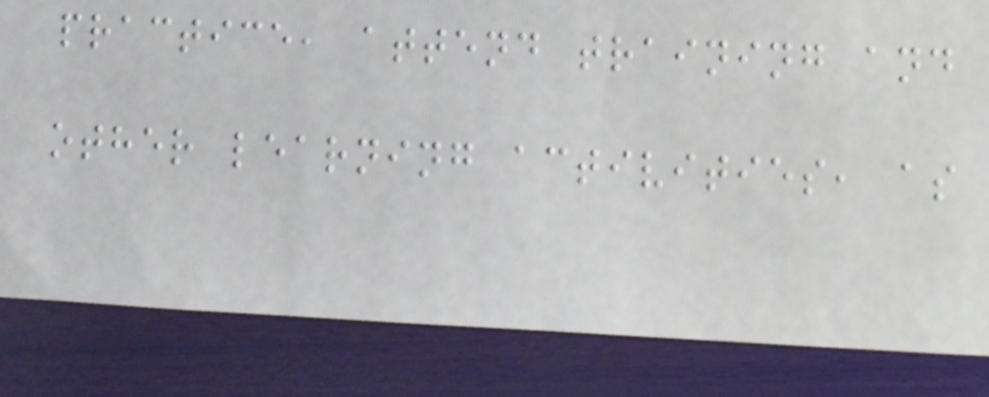practice, attend training and
other learning activities, as
